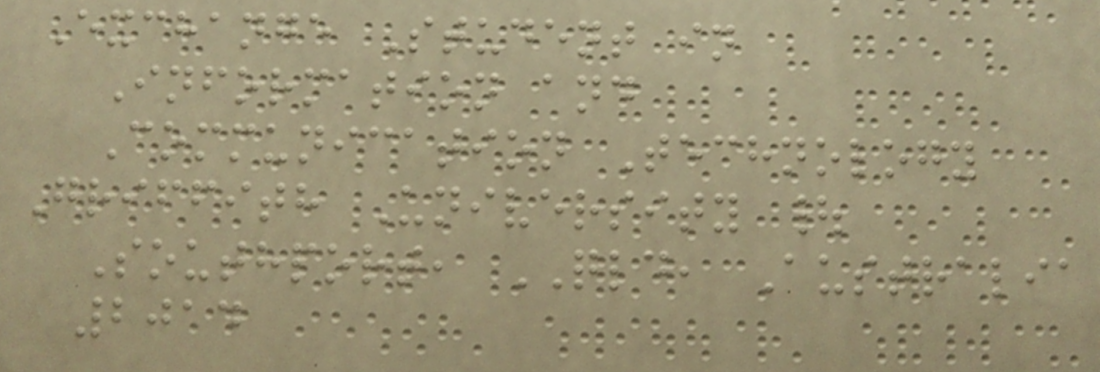Exchange Student in
Information and
Communication Technology
Griffith University |
Southport, QLD, Australia
2014
